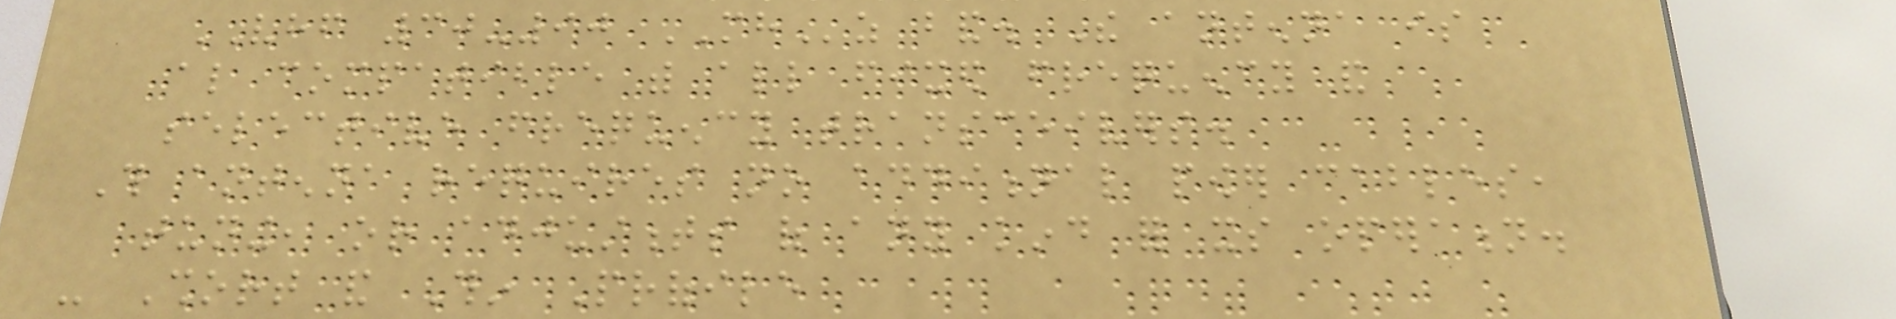VHF 30-90 MHz band. The antenna is
also compatible with all fixed frequency and
selective frequency transceivers.
This antenna requires no additional power cables,
tuning, or adjustments of any kind for its operation.
- Short and Thin Profile
